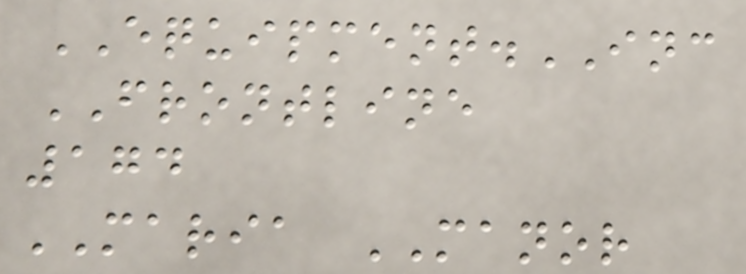EQUIPMENT.INC
FRONTLINE
174
MARIA MANOR
